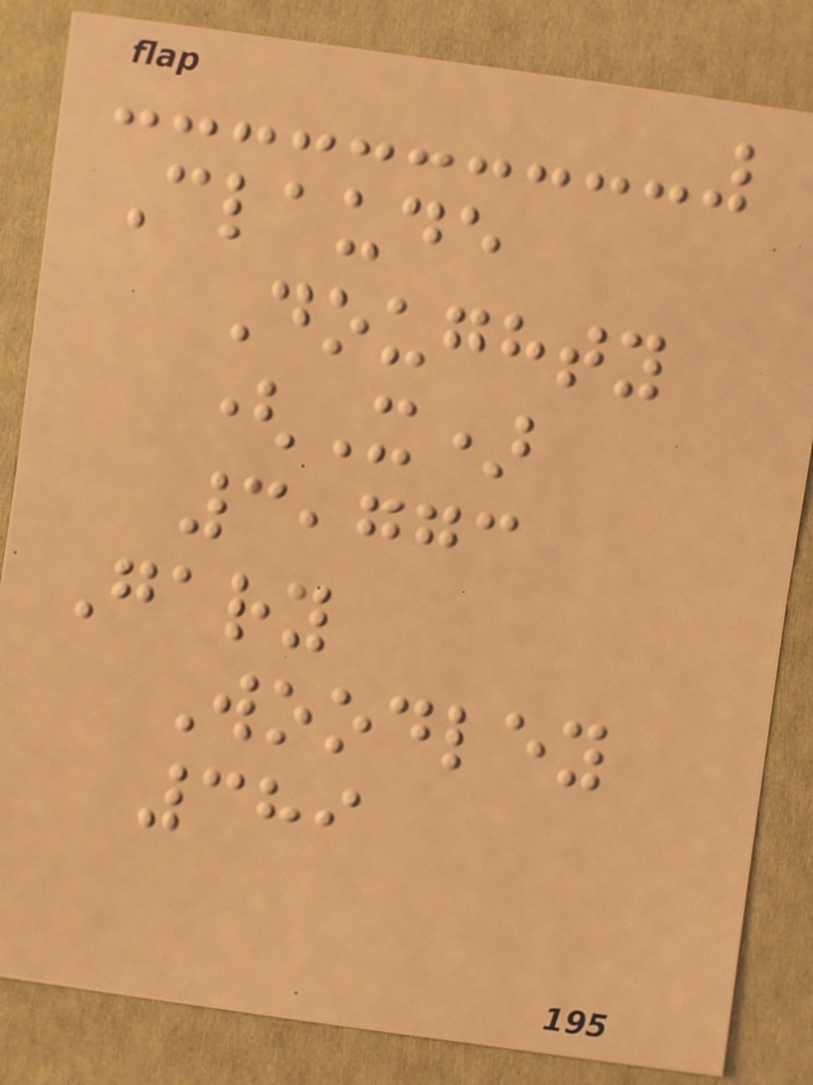Claude
Doughty
(X)
3,773
Gary
Woodley
389
